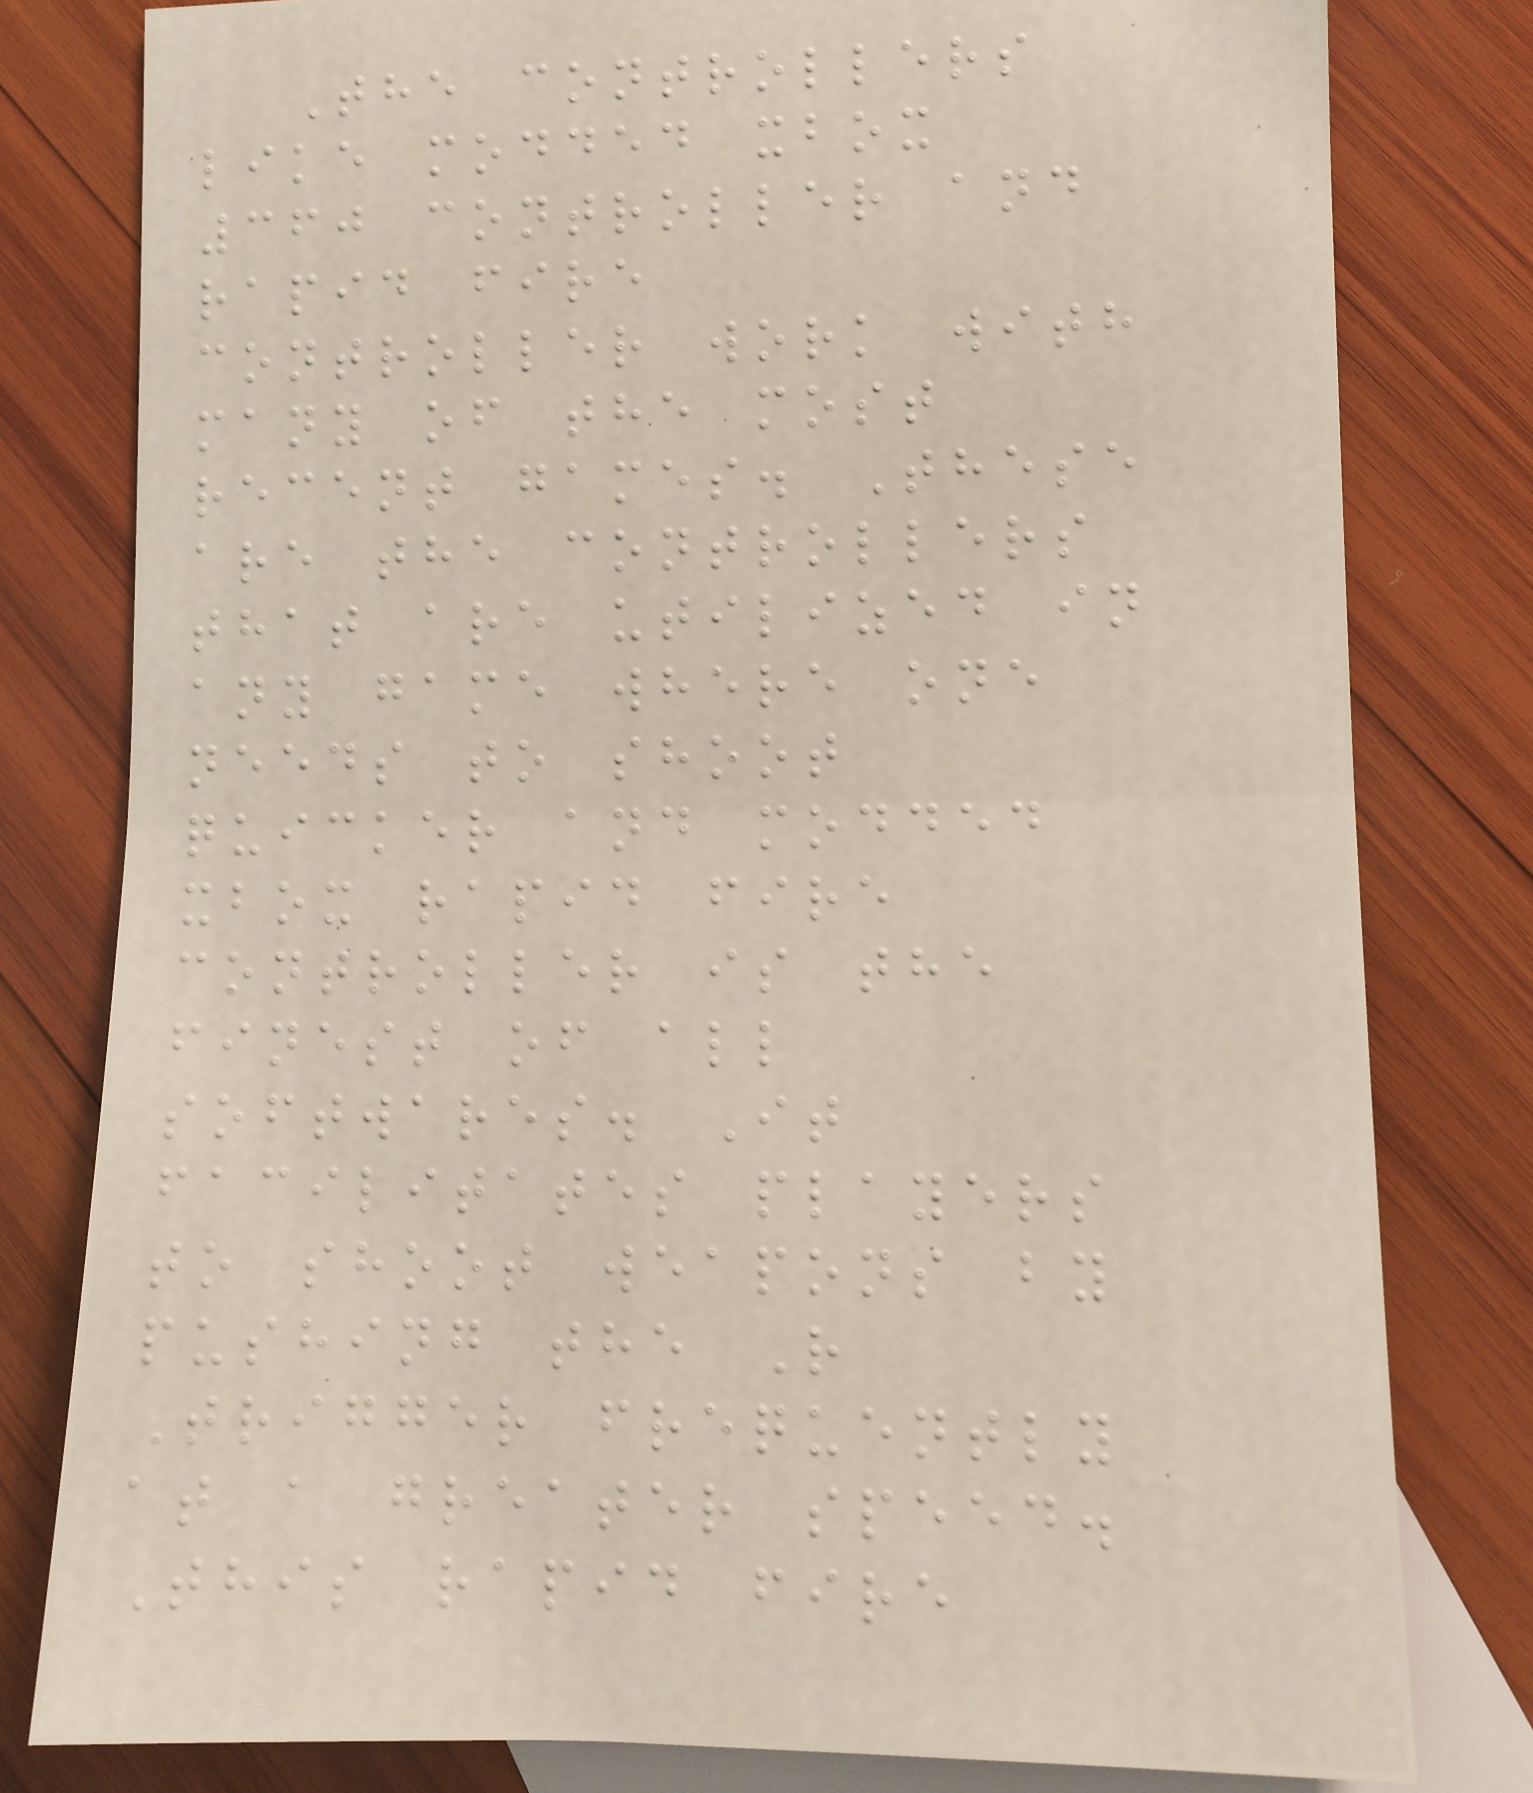The controllers
like modded xbox
360 controller and
rapid fire
controller work with
many of the most
recent games. These
are the controllers
that are utilized in
any game where one
needs to shoot
quicker and modded
xbox rapid fire
controller is the
finest of all
softwares. It
facilitates players
to shoot weapons by
pushing the R
Trigger frequently
at a greater speed.
This rapid fire
